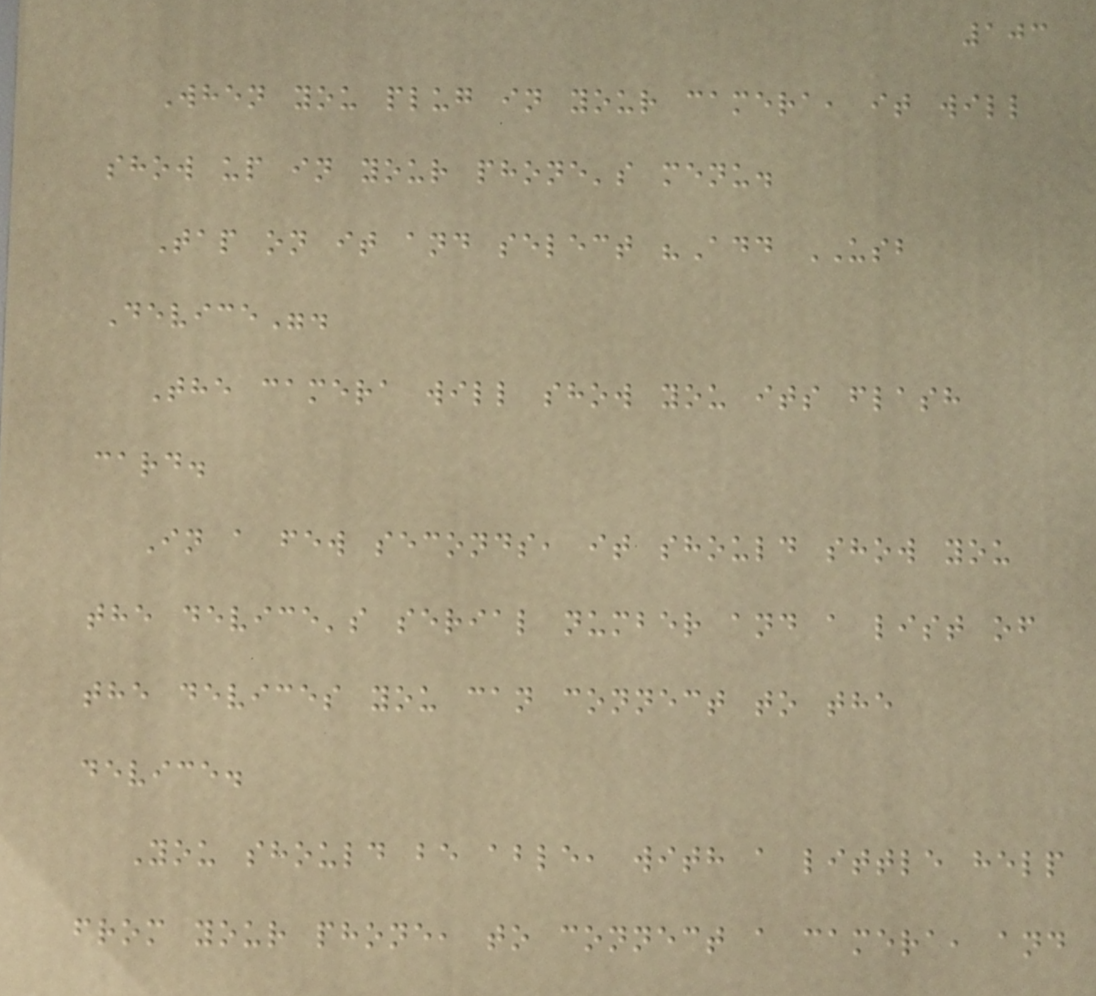103
When you plug in your camera, it will
show up in your phone's menu.
Tap on it and select "Add USB
Device".
The camera will show you its flash
card.
In a few seconds, it should show you
the device's serial number and a list of
the devices you can connect to the
device.
You should be able, with a little help
from your phone, to connect a camera, and
